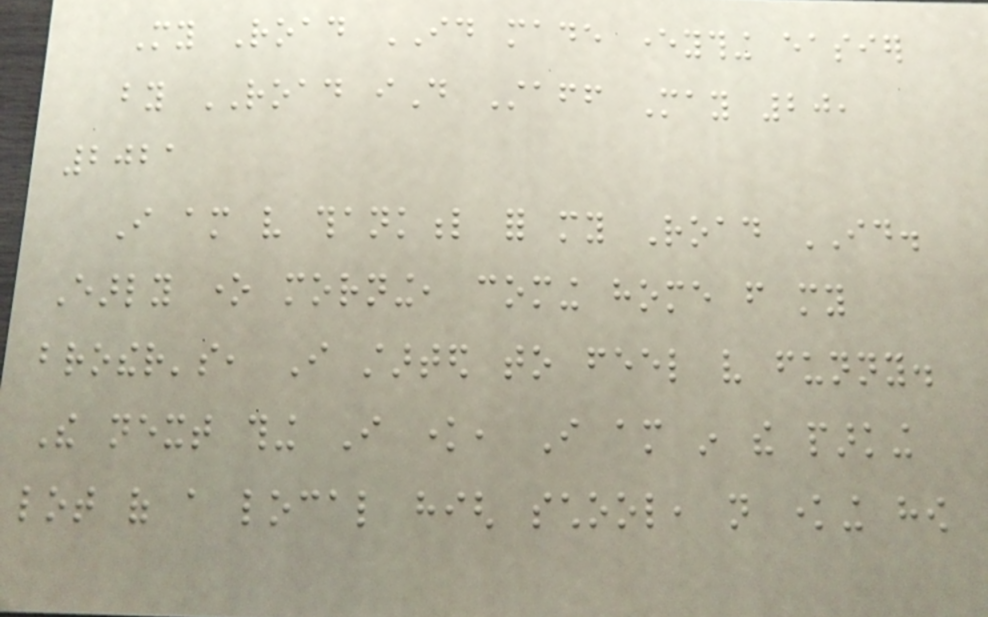My Road ID made everything easier
by ROAD iD Staff May 20,
2021
I am very thankful for my Road ID.
Early one morning, coming home from my
brother's, I started to feel very funny.
The next thing I know, I am in the parking
lot of a local high school, not knowing how
